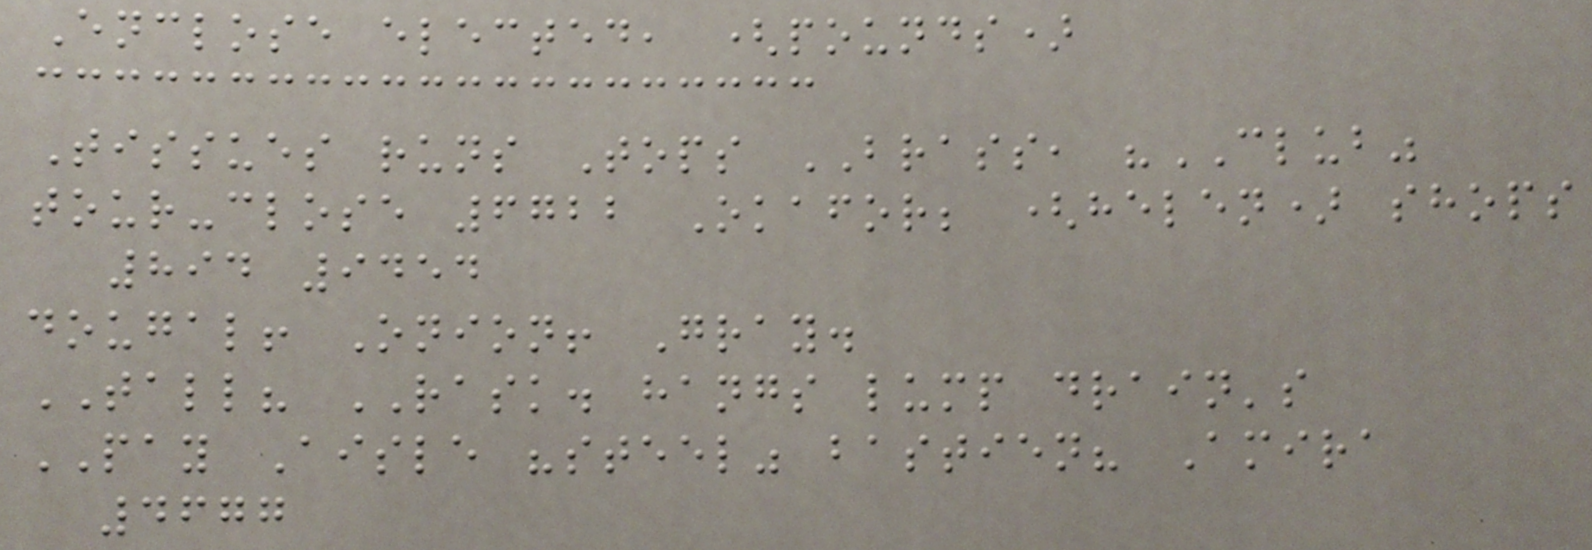Enclose elected, (pounds)
Tissues runs Tops BRASS, "CLUB"
tour-close 6722 Okafor; (helen) shops
894 9454
dougal! Onion! Gray.
TALL? RASK. hangs lump drain's
PAY Aisle "steel" bastien? Amira
4677
